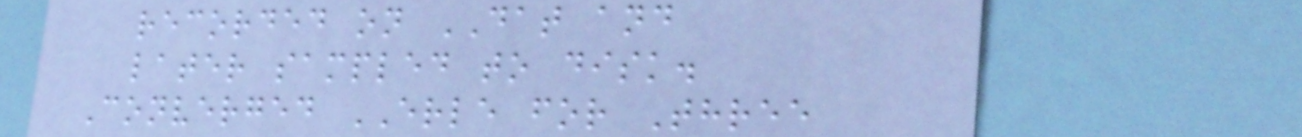recorded on DAT and
later sampled to disk.
Converged ERLE for Three
